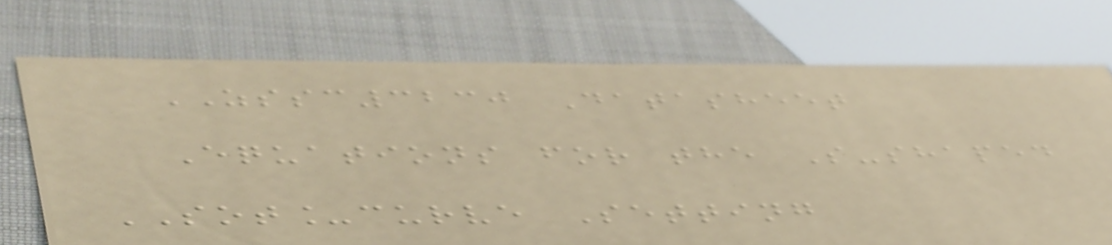ZSSC3230 Datasheet
Equations for the S-shaped
SOT_curve Setting
